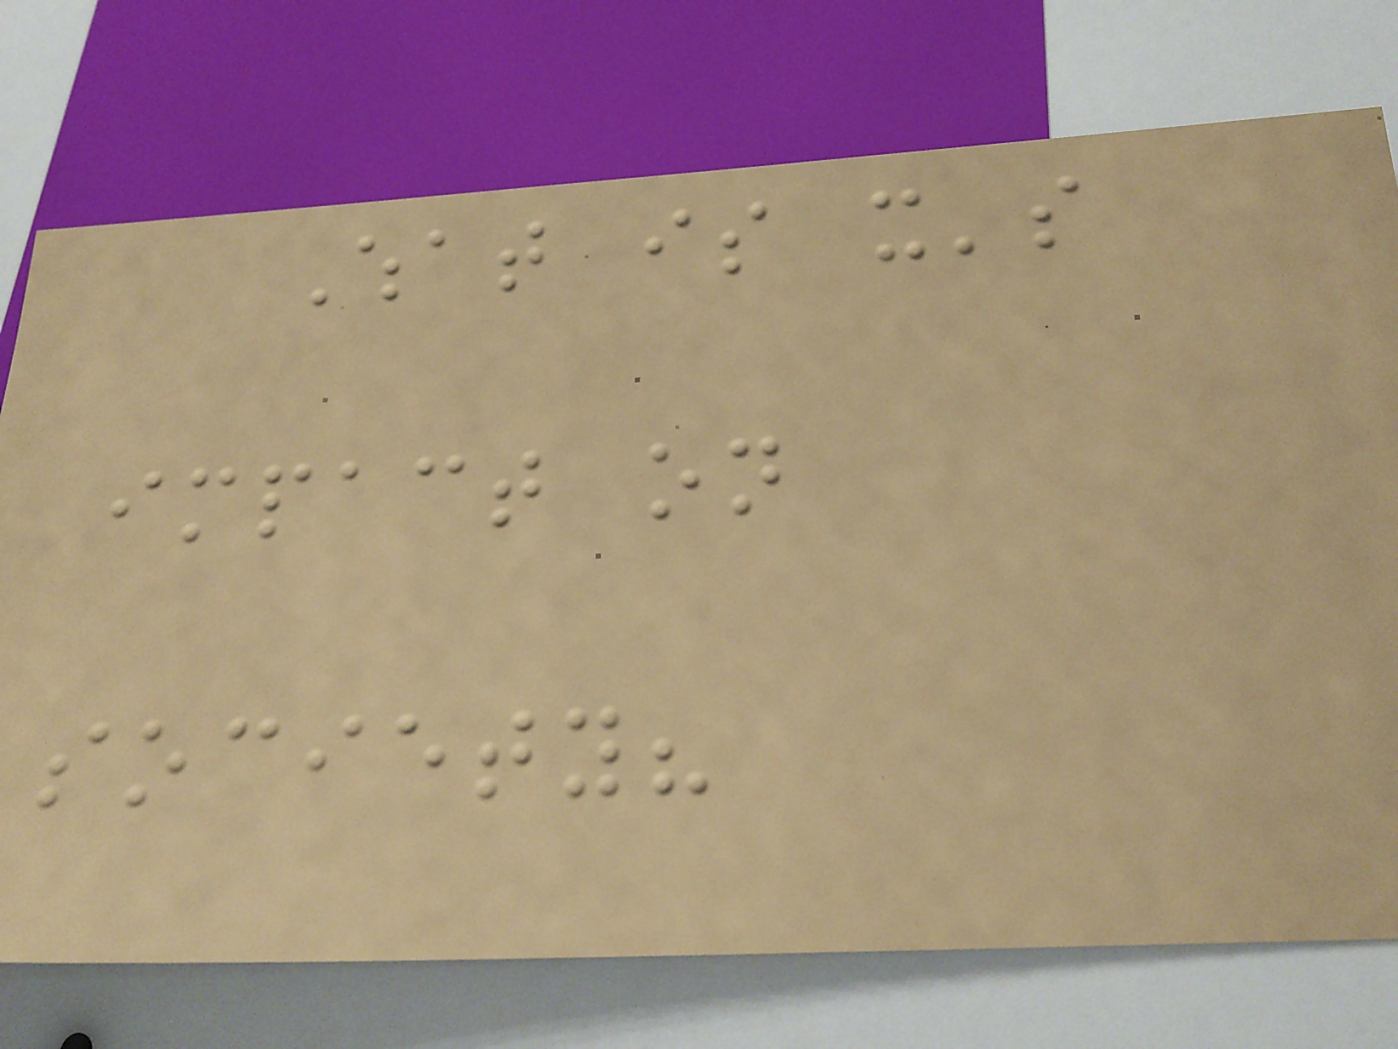What is it's
impact on
society?
